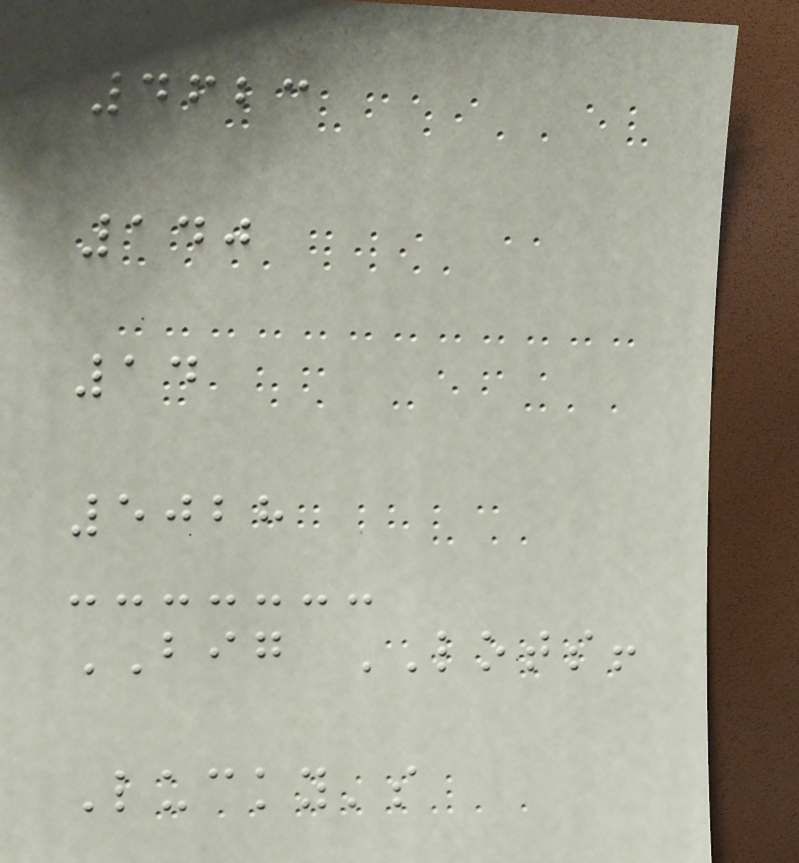4623
140
14
5028
BIG LOTS!
Lucky's
